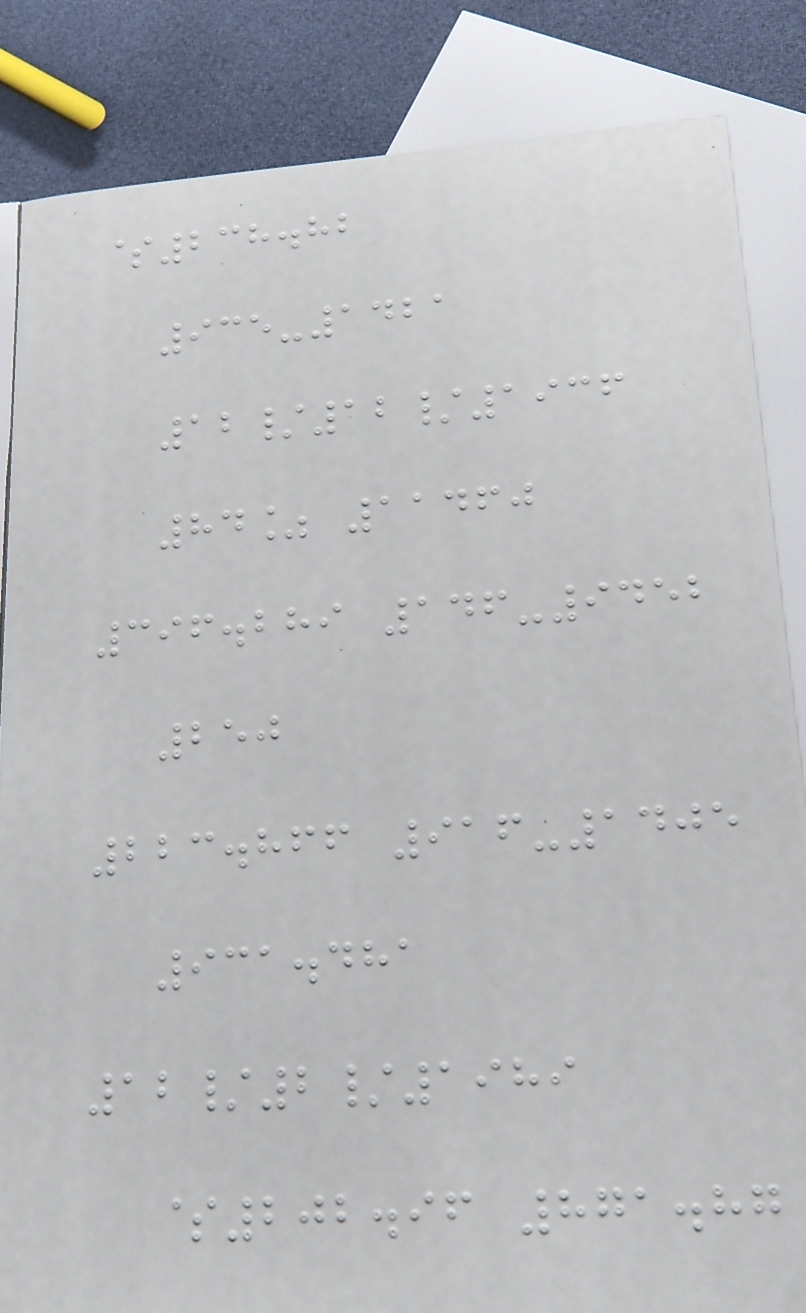$238.82
935-1421
12/12/1936
84% 11460
396.289 146-9452
250
223.866 916-1405
931.481
12/2/1989
$202.96 871.87
